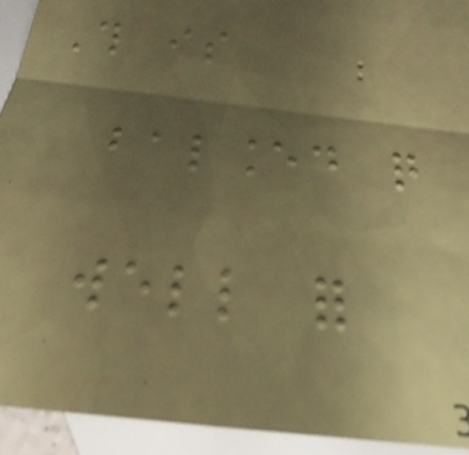This is
balanced quite
well for
